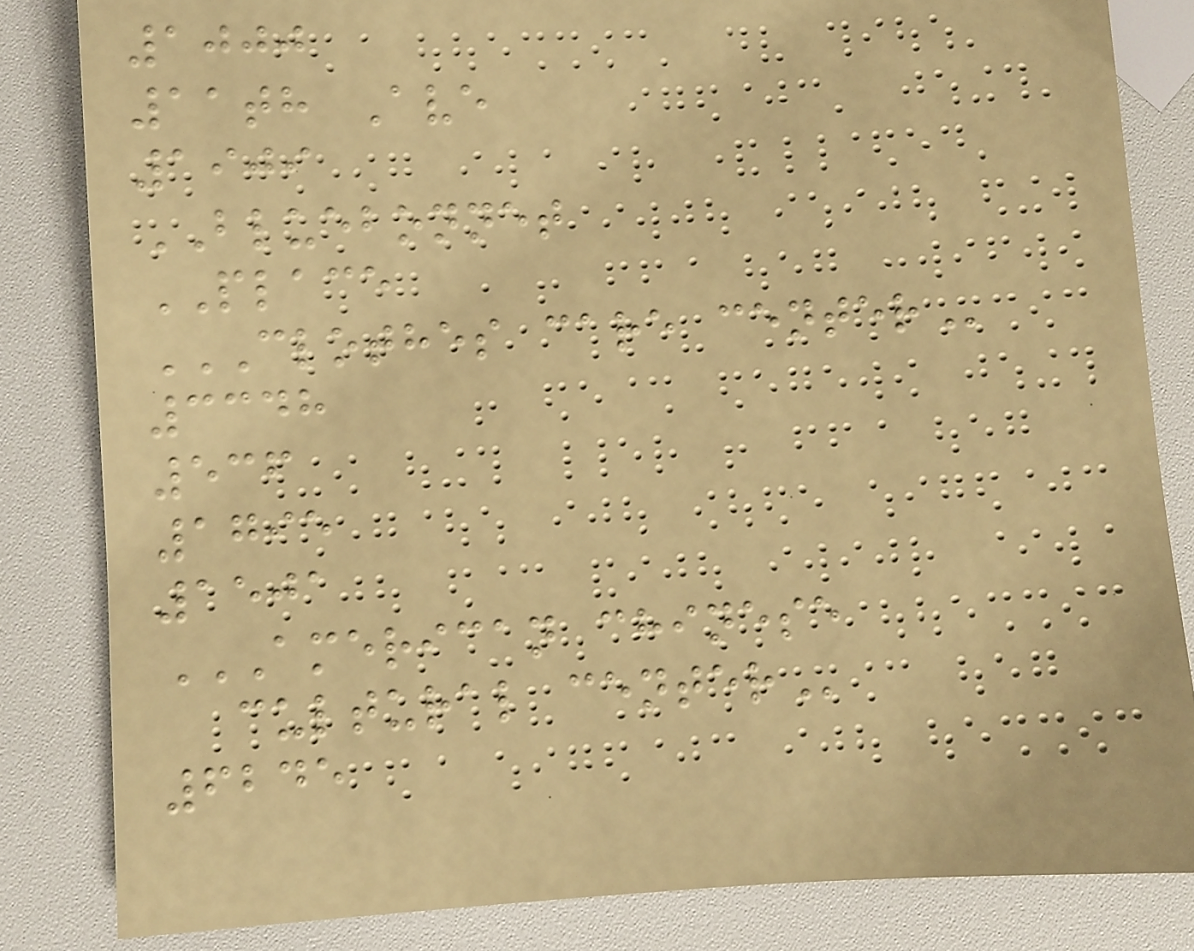1000
11th Ave
1909
BLUEBONNET
PLACE
CLOTHES CARE CENTER
3348
536
1795
1501
AMERICAN CHINESE
CULTURAL CENTER
6245
